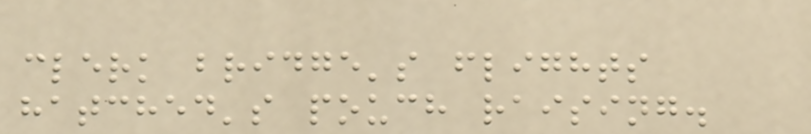clerk bridge's flights
hatched's pouch raising.
